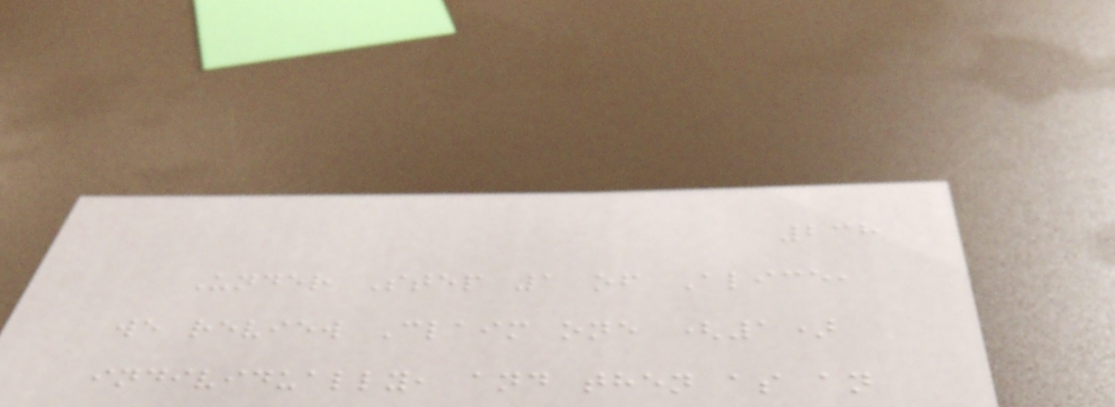238
Under Step 1 of Alice,
we review Claim one (1)
individually, and then as an
